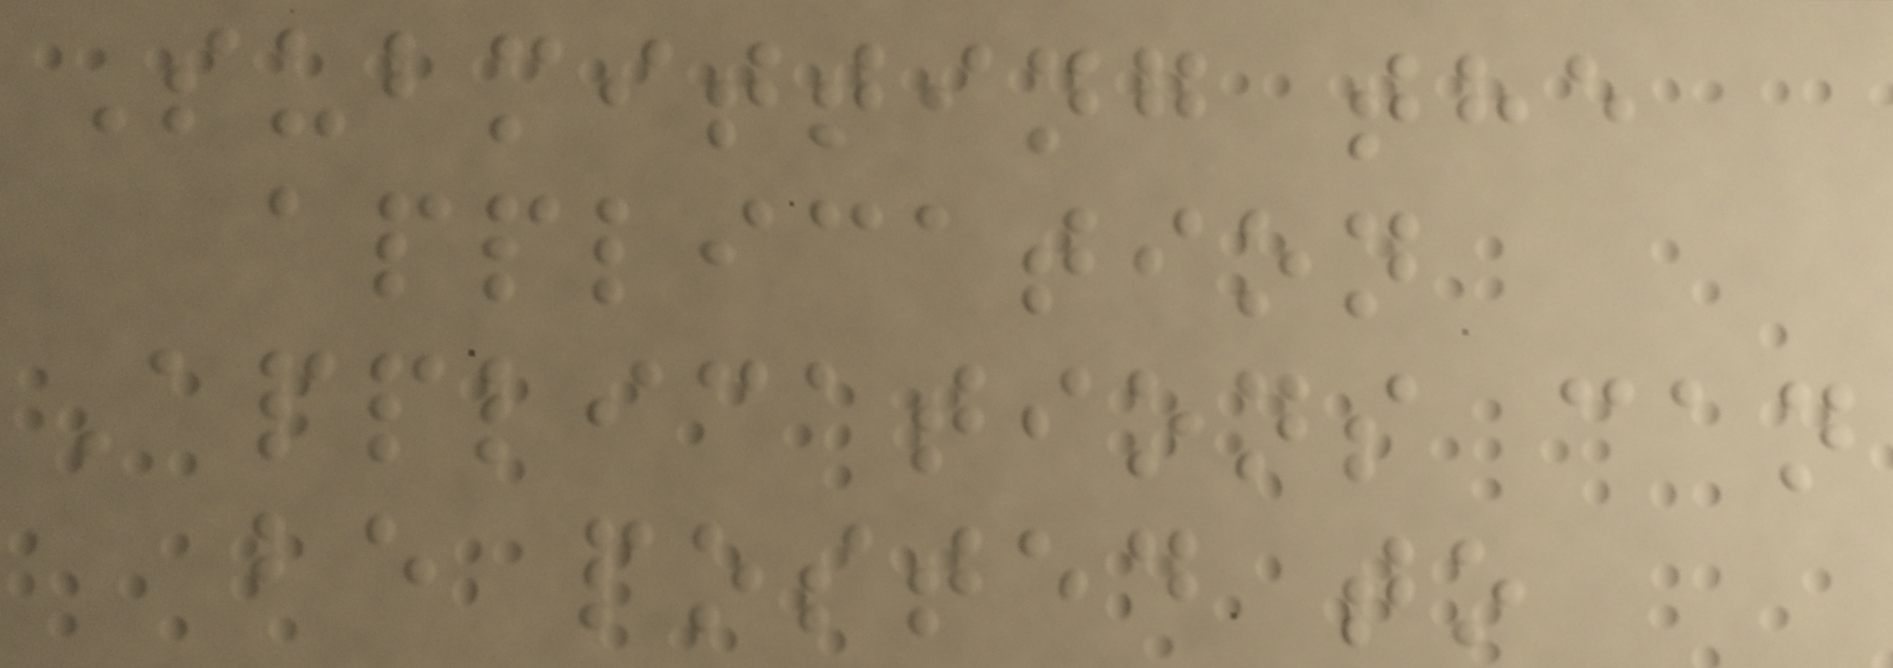Submitting the
application
Applications can
be posted to
